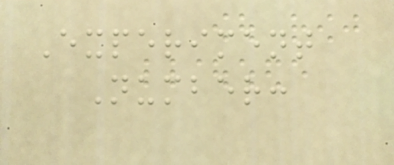Experiment
Number:
